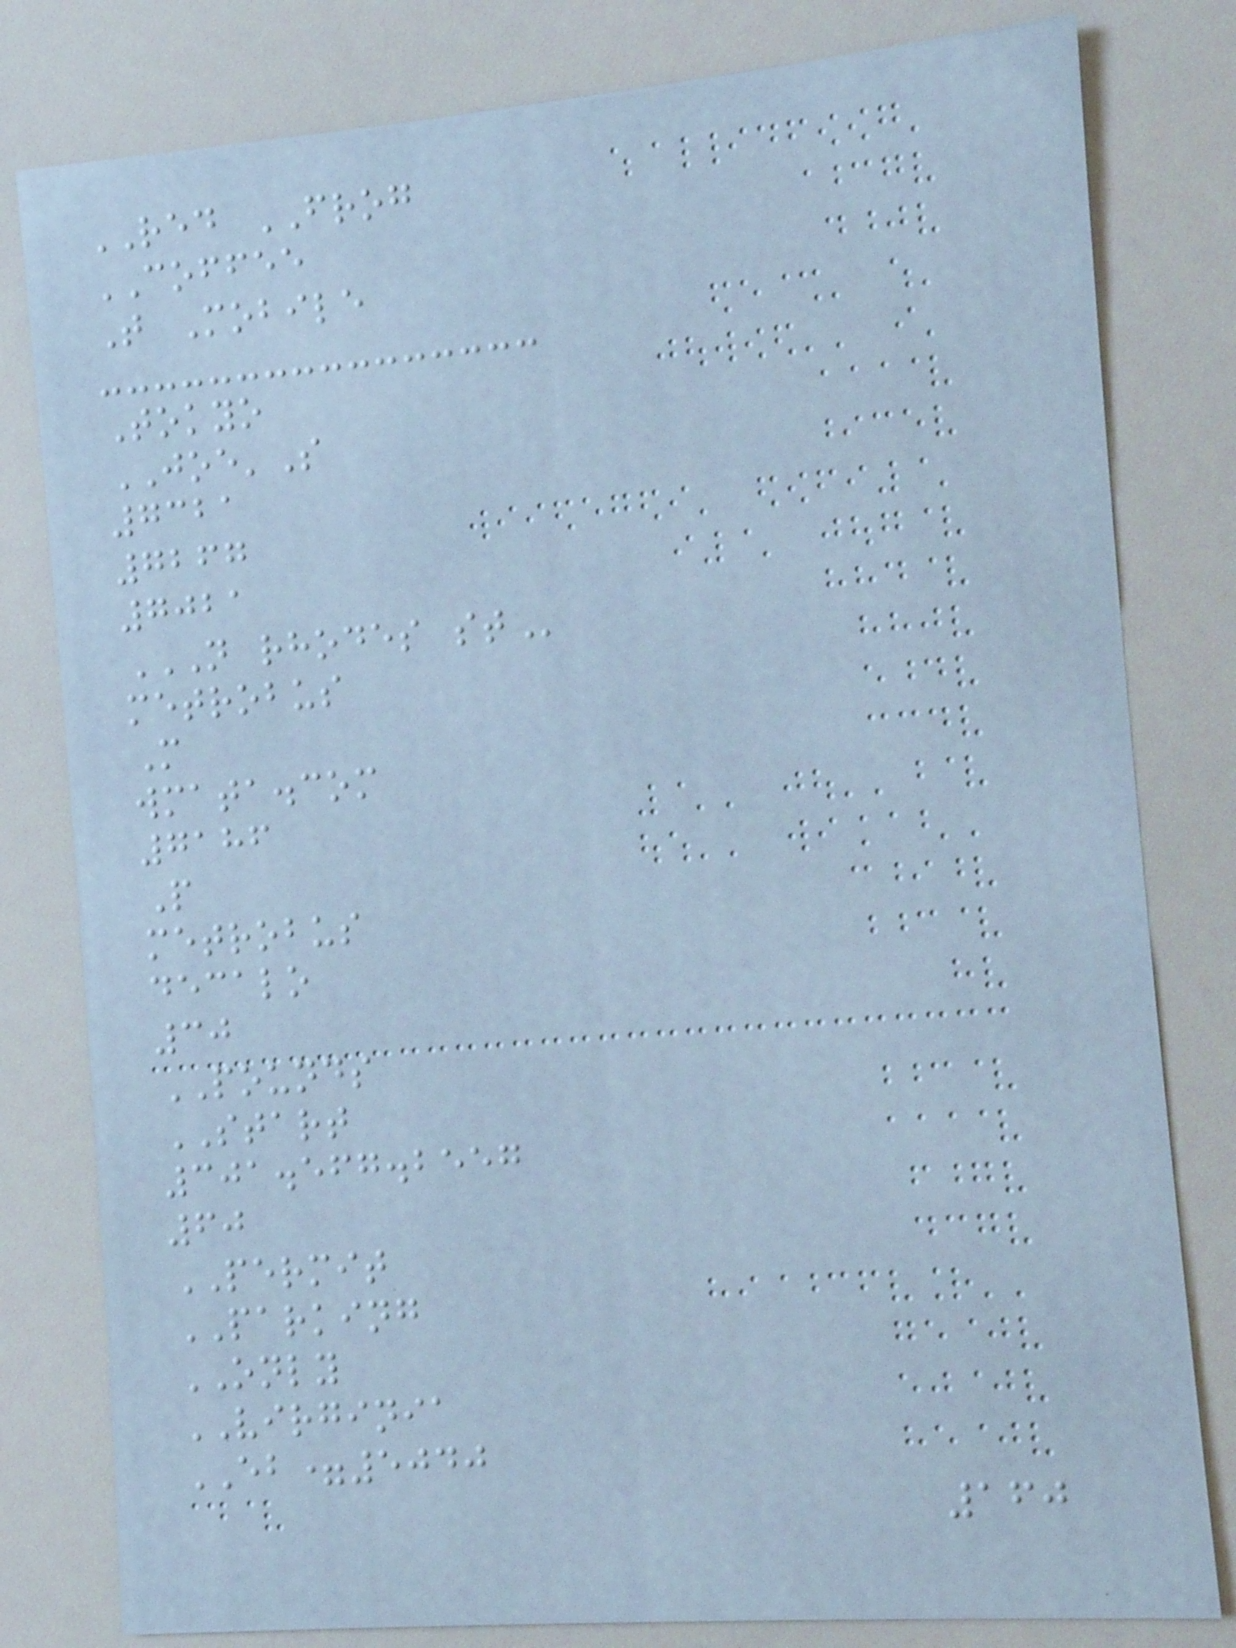RED FROG
COFFEE
T Mobile
Tokyo
JOE'S
7321
7267
7021
N RHODES ST
metrobus
M
wmata.com
7186
P
metrobus
decalo
30
POUNDS
START
301.567.2557
60
PERMIT
PARKING
ONLY
VIRGINIA
EB=5040
160
